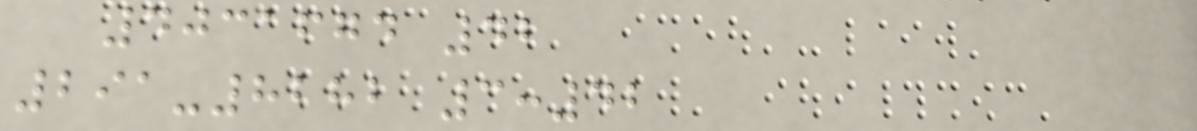4031674 42
291-8282 3:42
